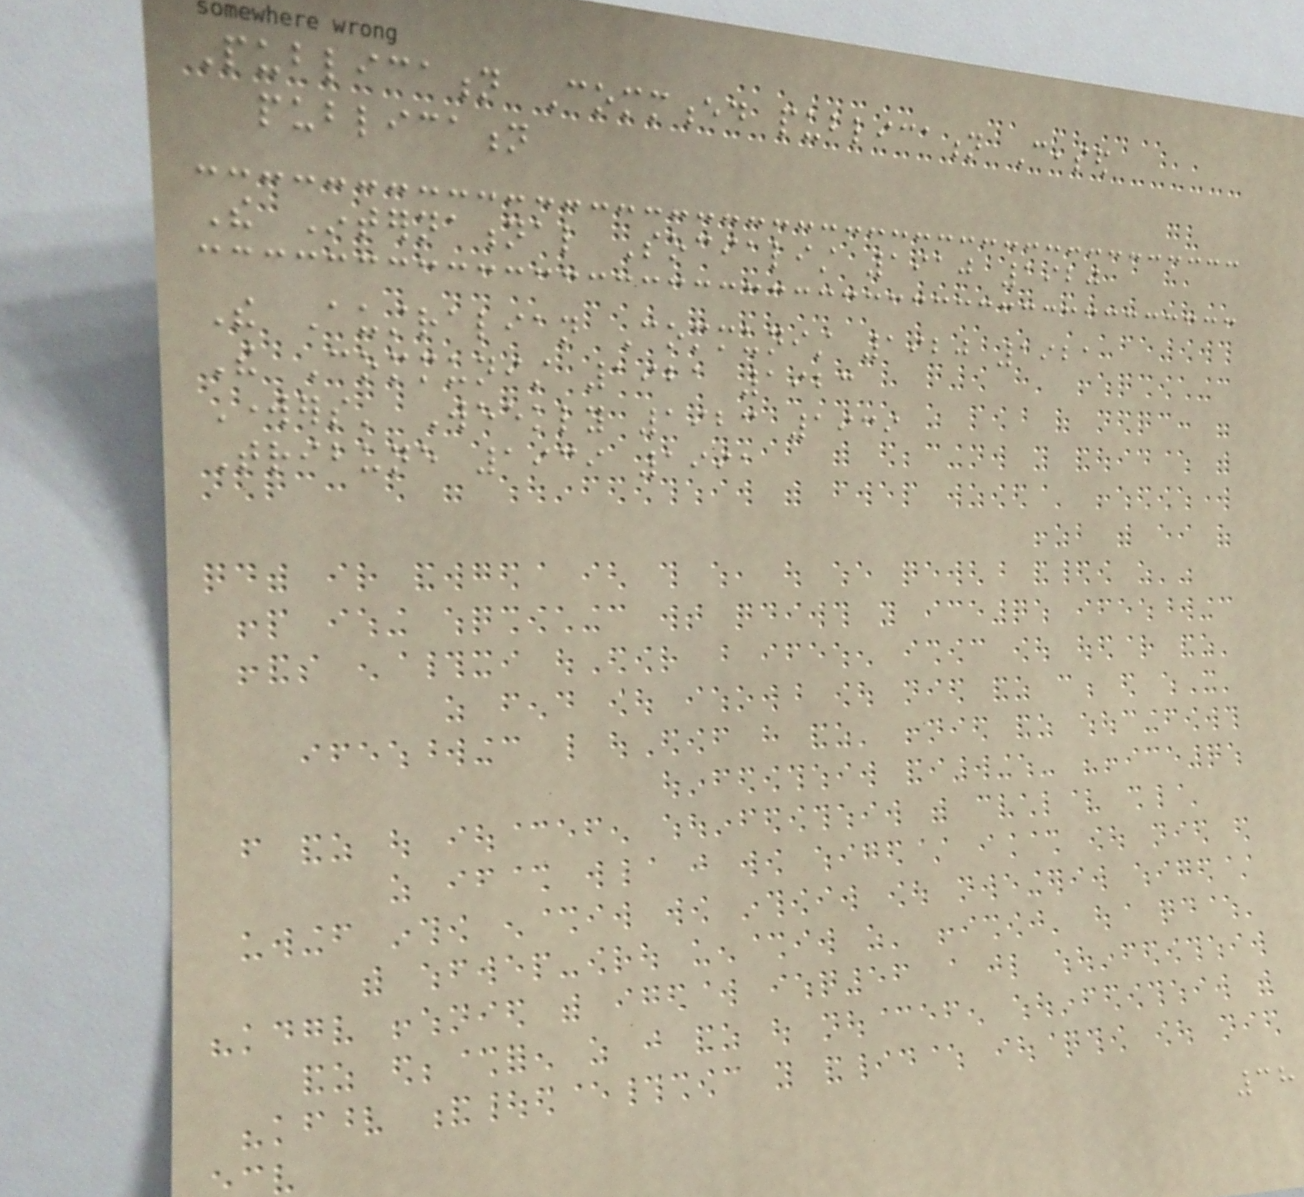Publication Commenced publication Ceased
publication
The International Socialist 1910 1920
The Australian Communist 1920 1921
The Communist 1921 1923
Workers' Weekly 1923 1939
Tribune 1939 1991
38
